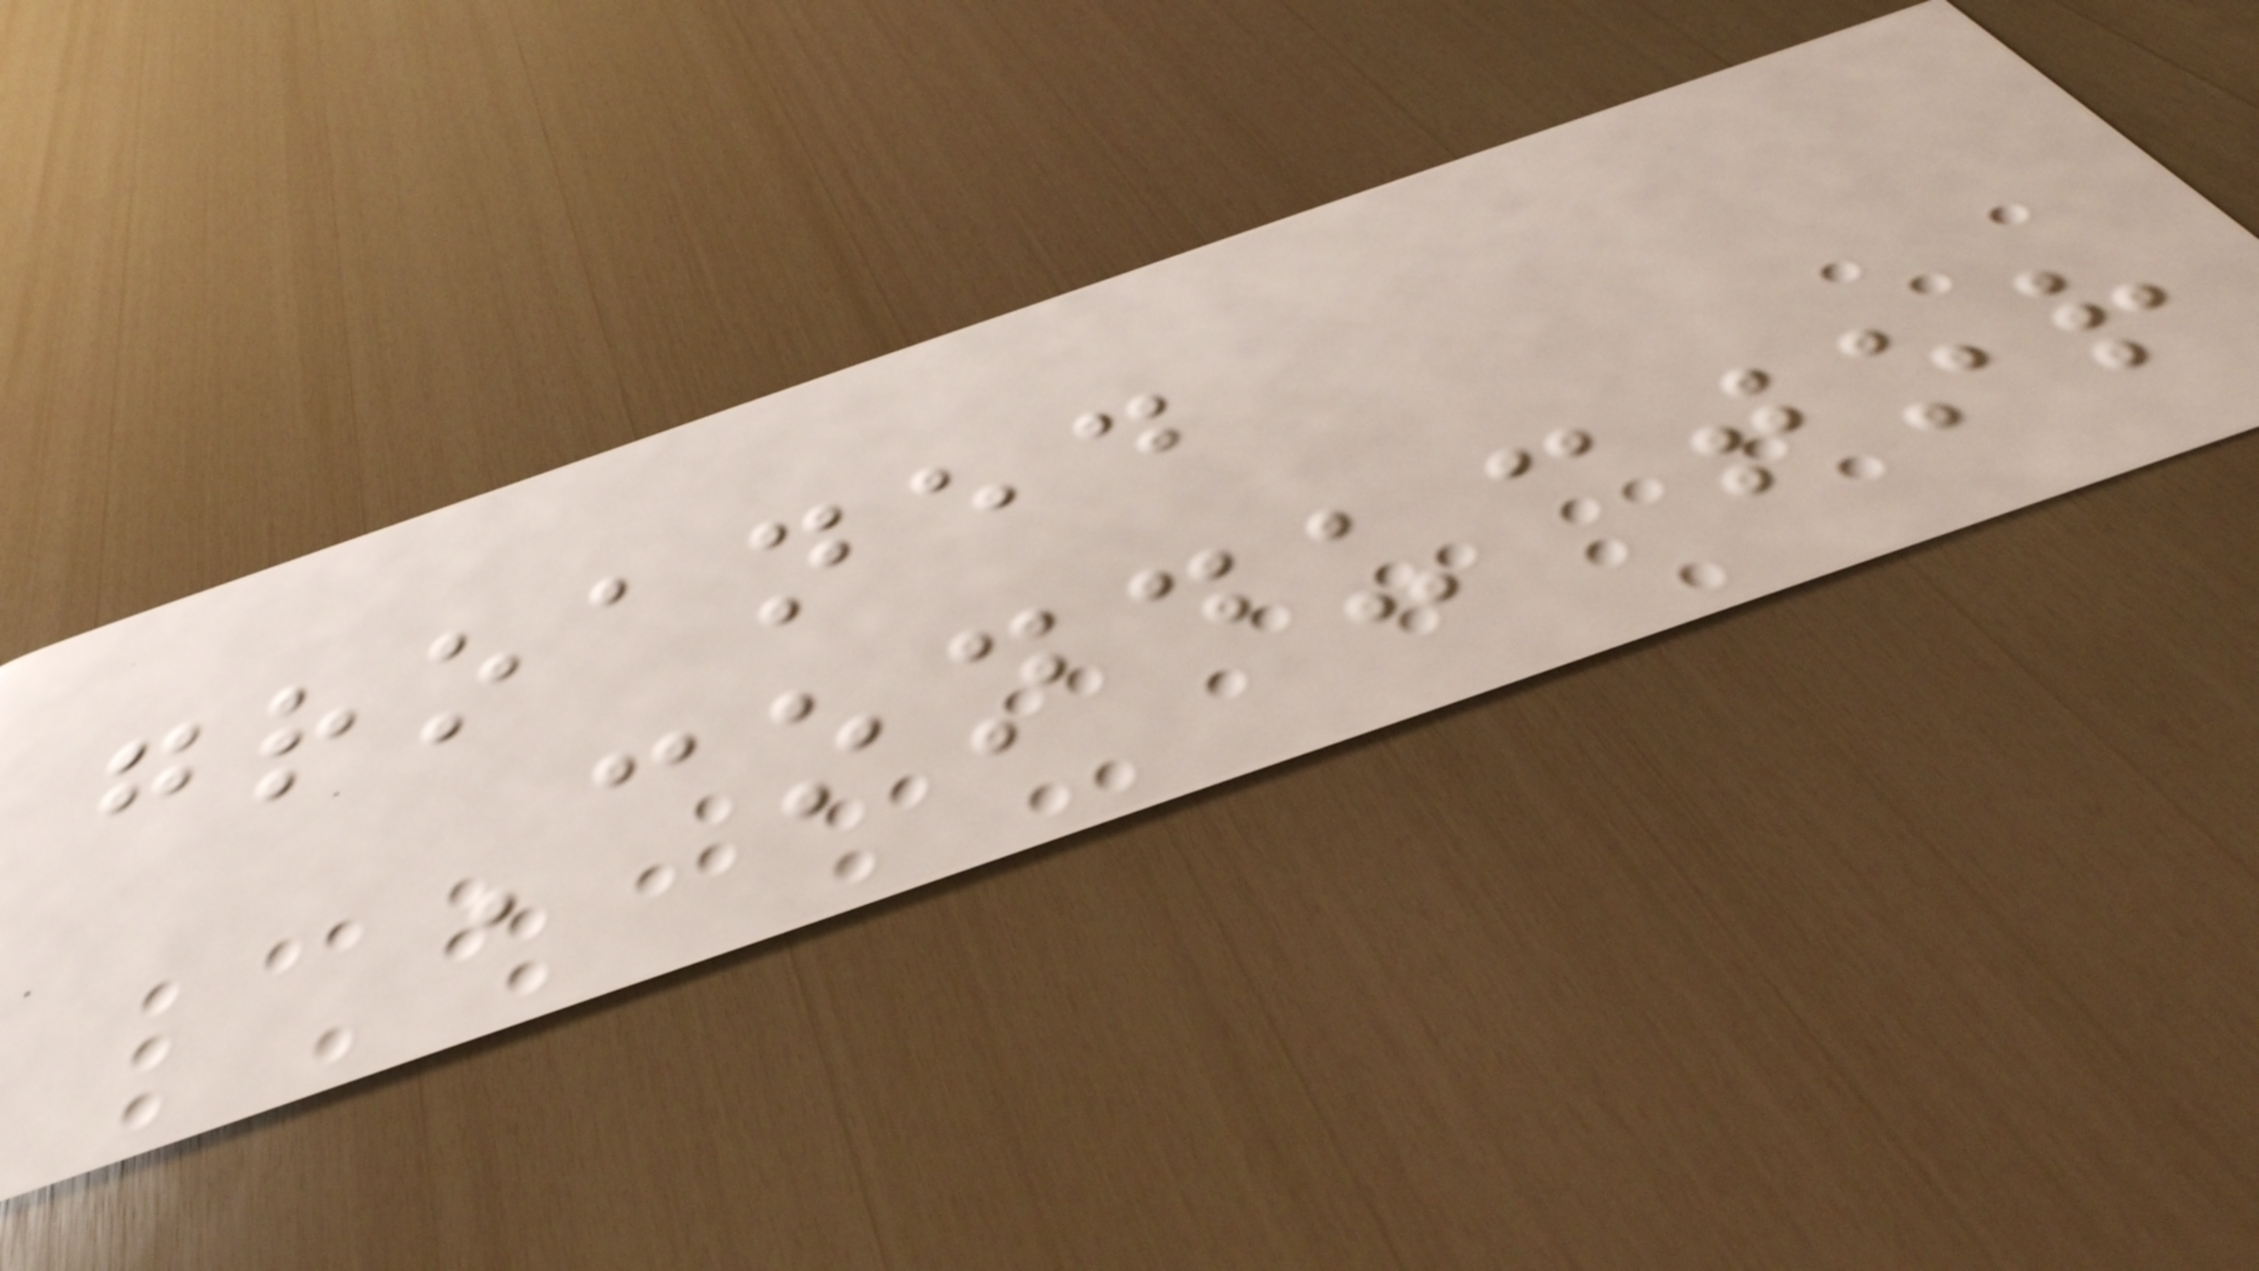groaned
Conductor
